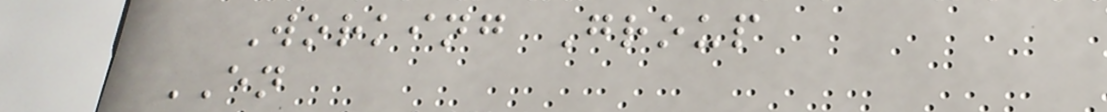Working Group
EN
